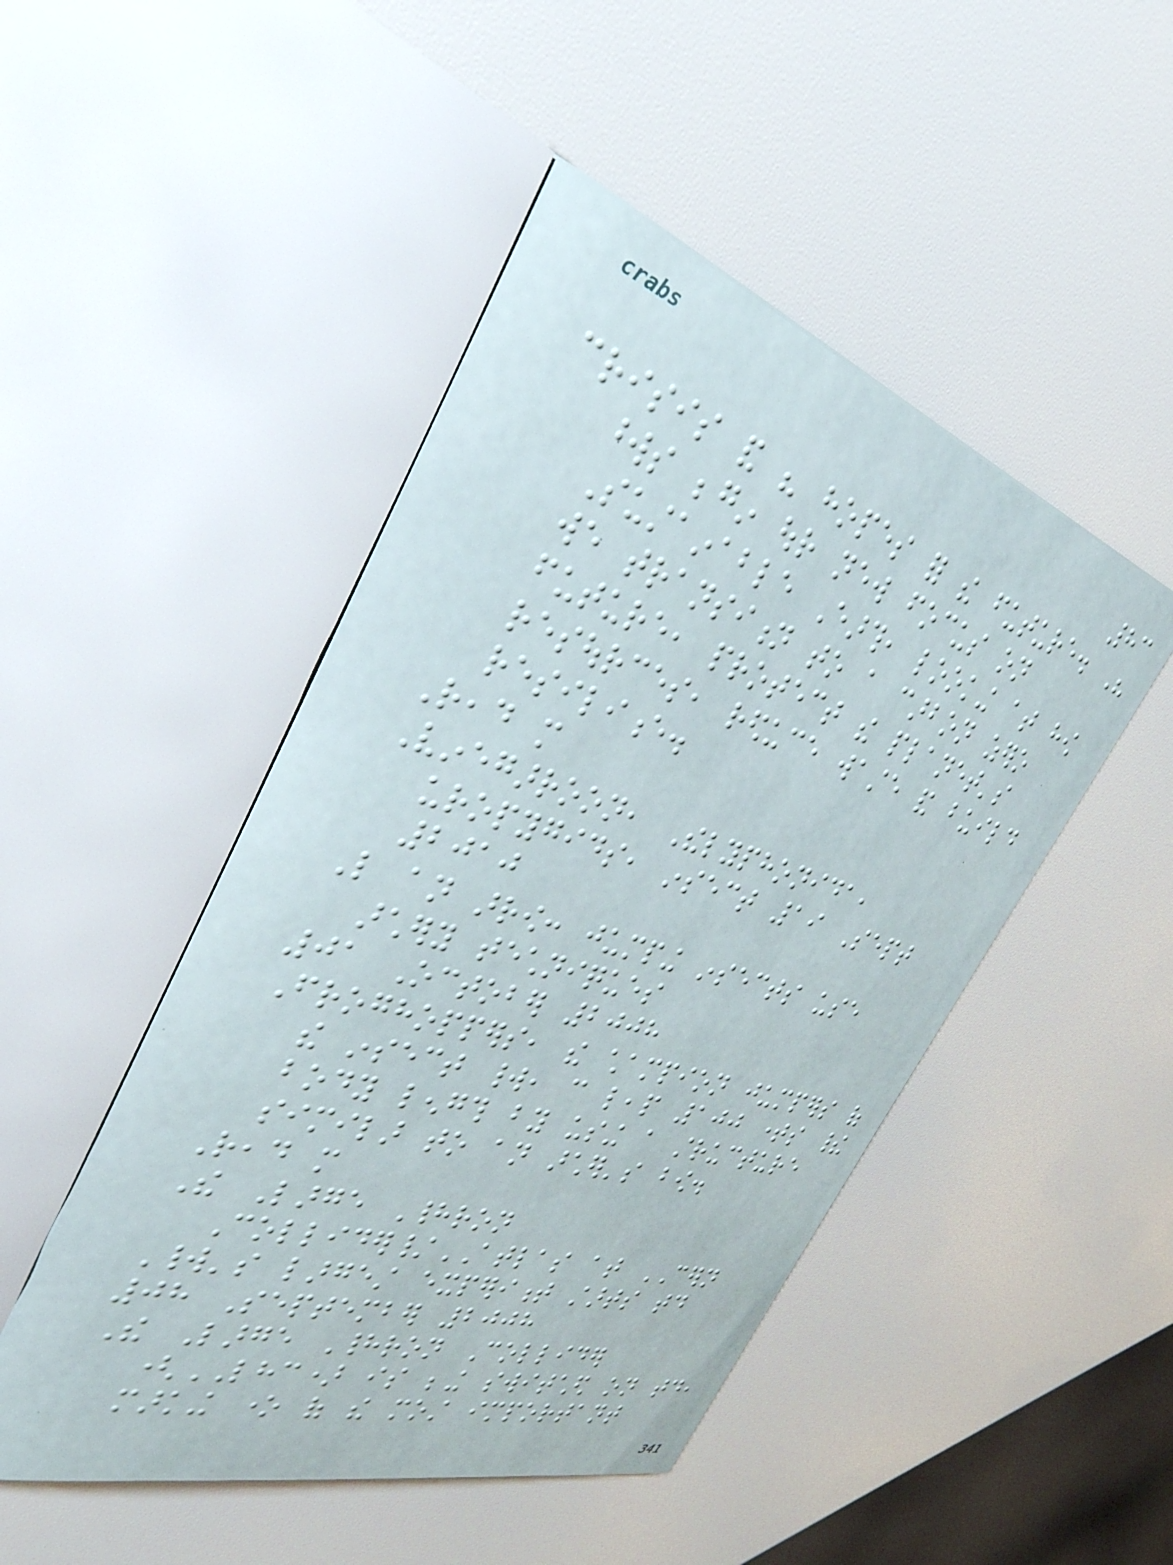83
crisis and his hopes for the future. His
words begin our new focus on
Sustainable Earth, looking at how
we transition to a carbon zero
future, protect the planet's
resources, reduce waste and build
resilience.
Read more
Vinegarroon, Thelyphonida,
uropygids, insect 19 Sept
2010
Like an arrow: jumping insects use
archery techniques
01 October 2008
Froghoppers, the champion jumpers of
the insect world, can leap 100 times their
body length by using a structure
similar to an archer's bow.
Read more
The Large Hadron
Collider/ATLAS at CERN
World's largest experiment starts today
08 September 2008
The Large Hadron Collider
(LHC) is being switched on today,
marking one of the most important
